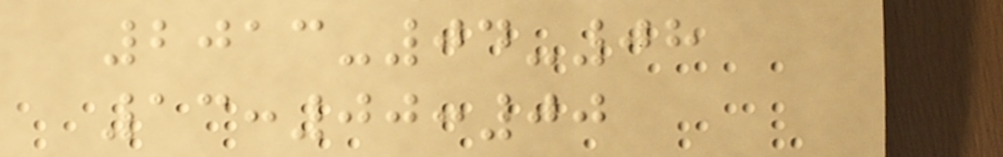2013-04-08
13:00:00
